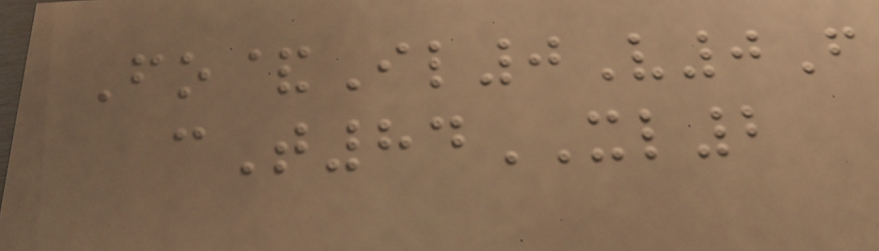Fo&Il0V0F
cT84XL2
